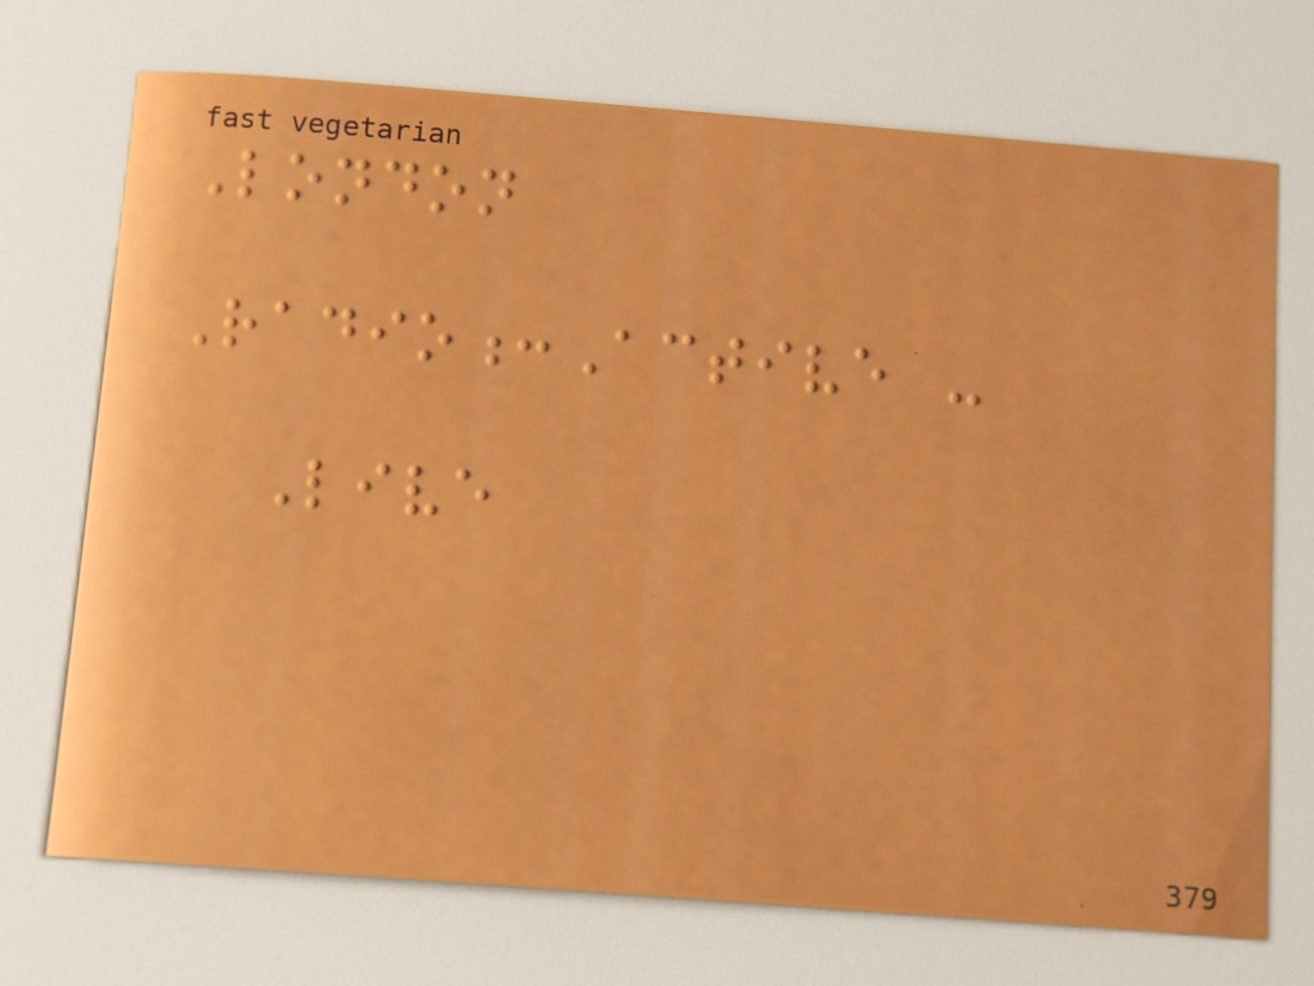London
Radio:Active -
Live
